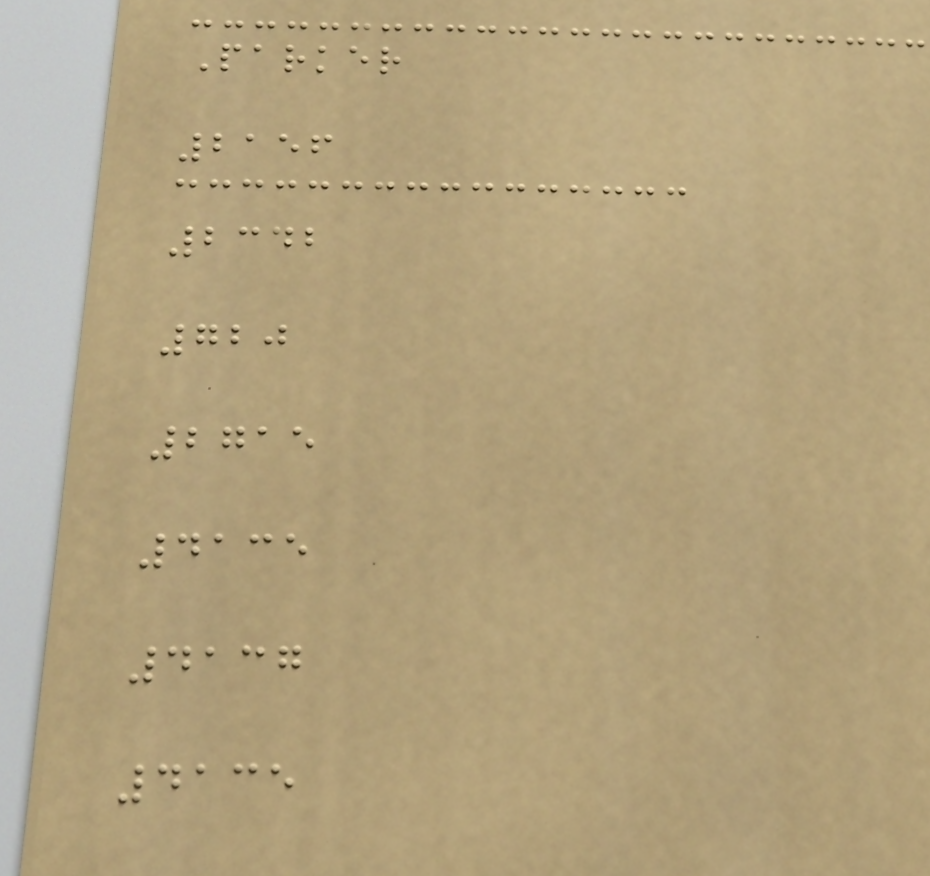Parker
2156
2342
720
2715
4135
4137
4135
